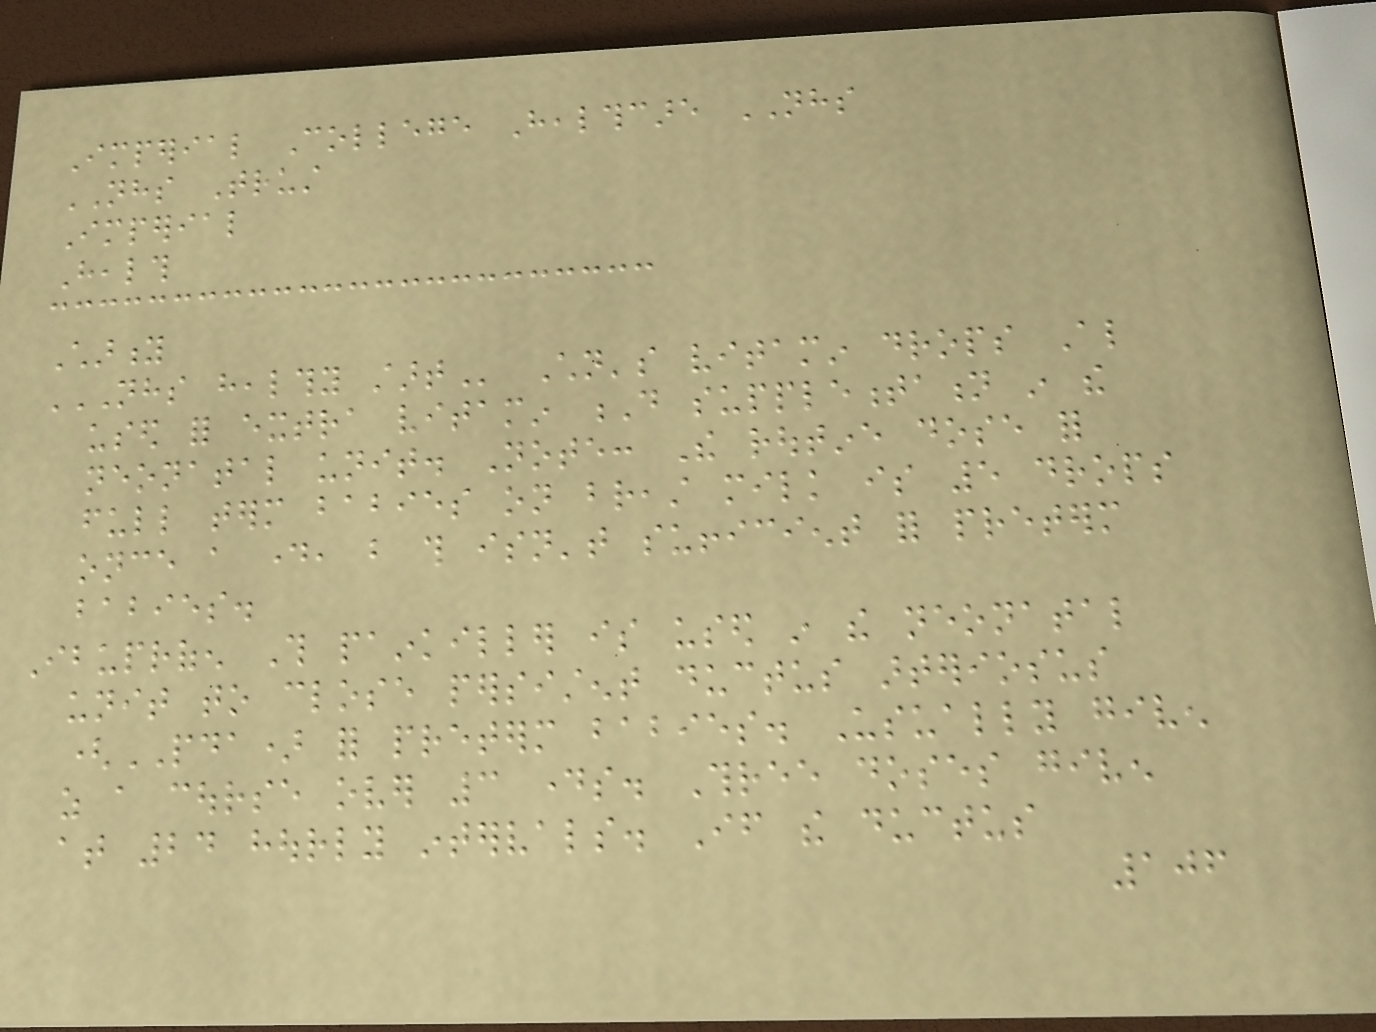Imperial College Healthcare NHS
NHS Trust
Imperial
Health
Charity
NHS HEALTHY START Children's vitamin drops Also
used for extra vitamin D supplementation in the
neonatal unit. Note: The routine dose for
full term babies on breast milk is 5 drops
once a day, but this isn't sufficient for preterm
babies.
Ibuprofen This painkiller is used in the neonatal
unit to close persistent ductus arteriosus
(PDA) for preterm babies. Usually given
as a course over 3 days. Three doses given
at 24 hourly intervals. If the ductus
106
